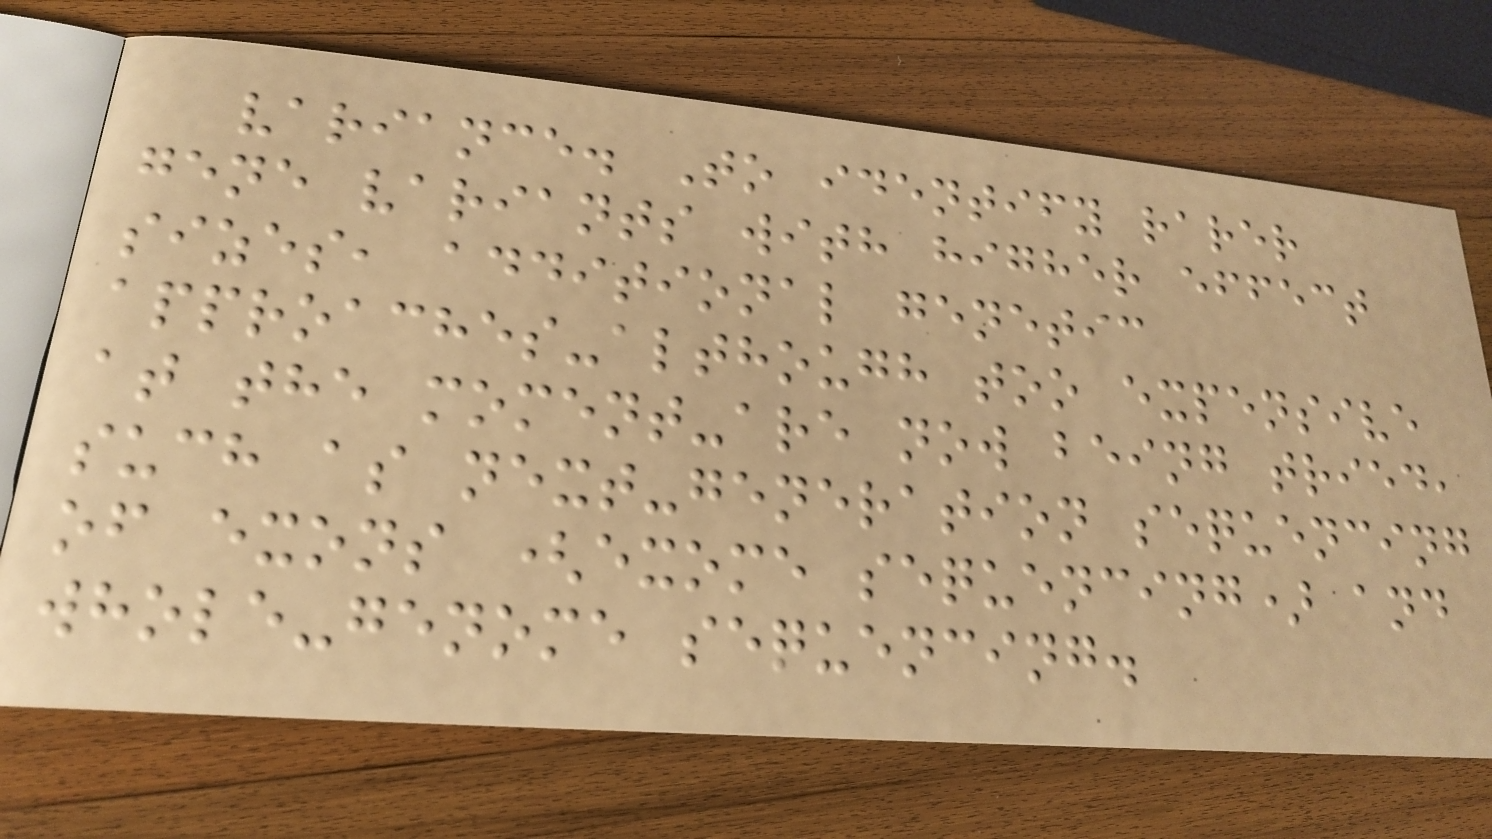variance. To identify rarer
gene variants with higher effect
sizes, additional genetic
approaches-although too expensive
at the moment-are now being tried,
such as next-generation sequencing
of exons (exome sequencing) and
whole-genome sequencing.
